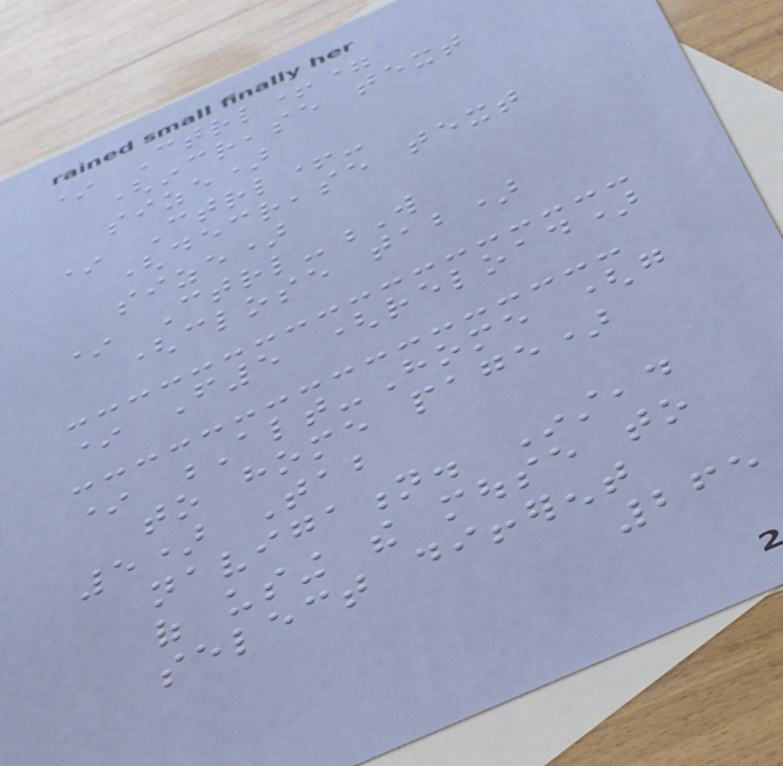* Ctrl+=
(increase text
size)
* Ctrl+-
(decrease text
size)
* Ctrl-W
(close tab)
* F5 (reload)
* Alt-Home (go
to home page)
5) Tab
navigation. Instead
of using the mouse to
select different
265
